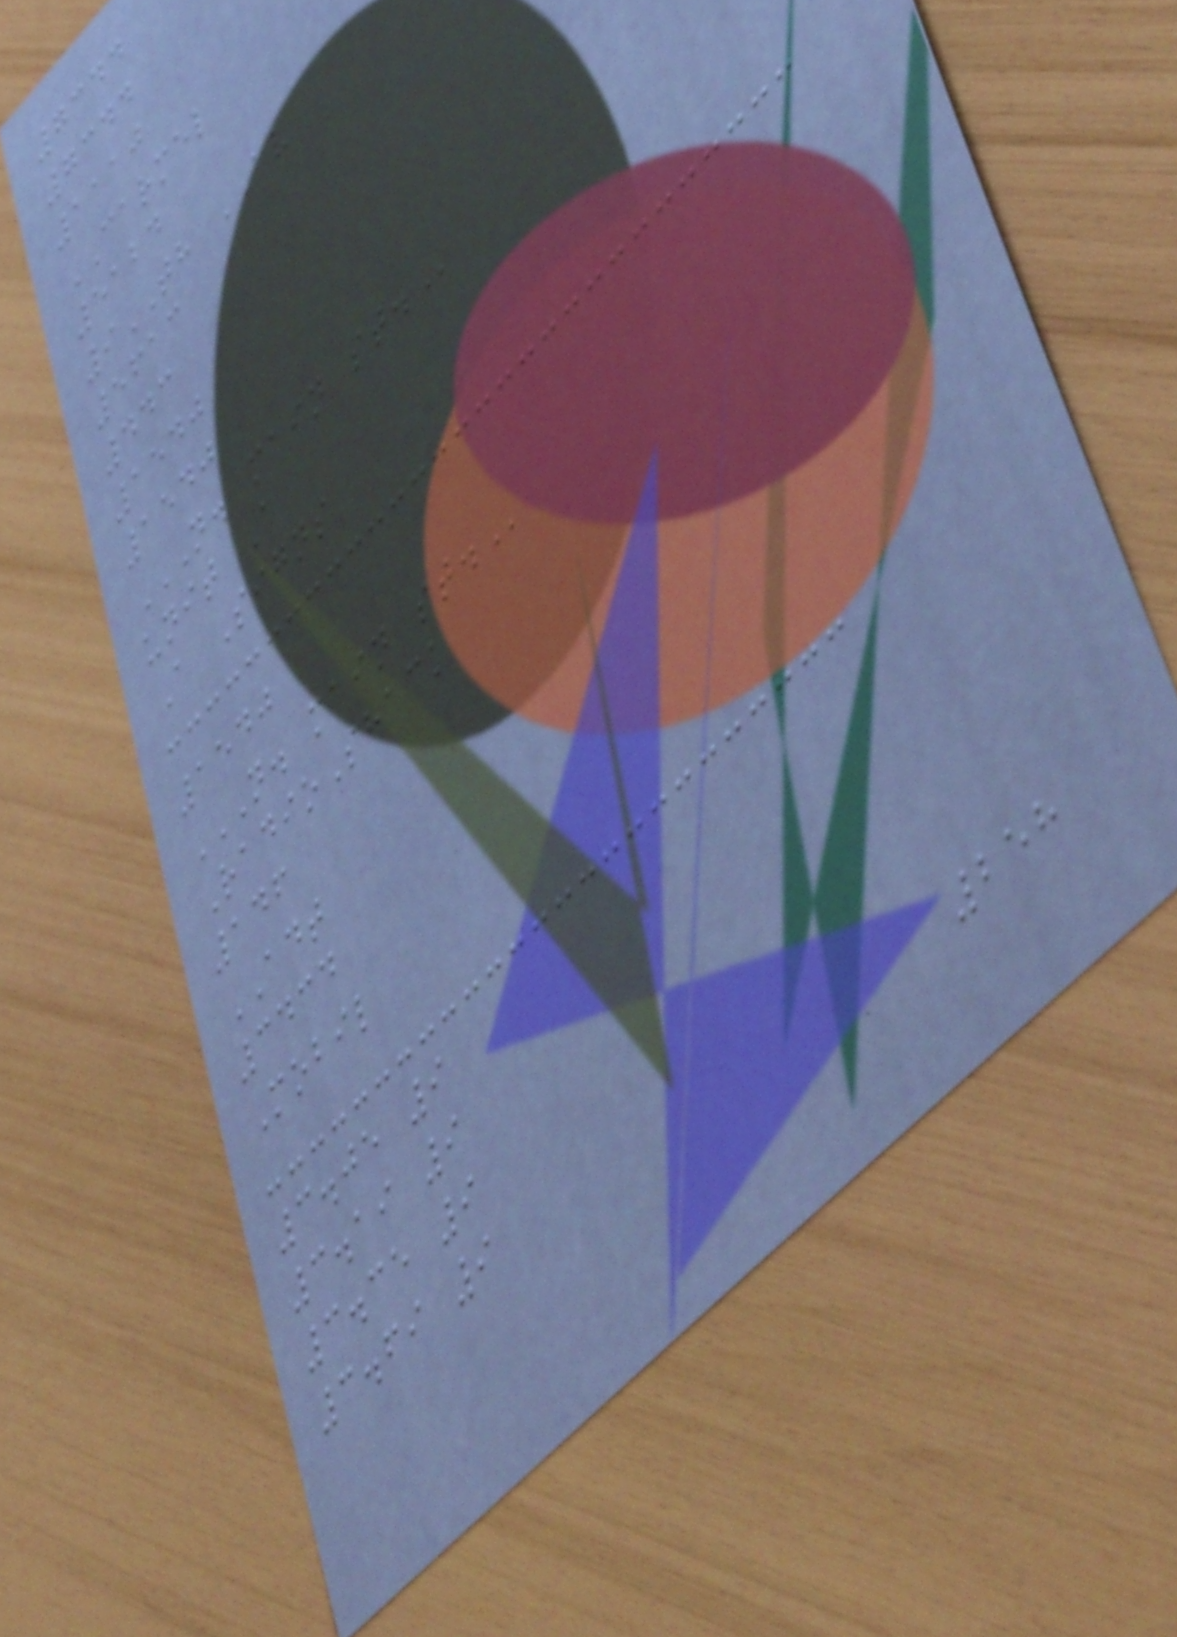7344
7344
1110
CARMEL
5124
9TH AV
5613
443
1540
1540
N. MAIN ST.
unit A
A Signs
1540
N. MAIN ST.
RadioShack
146
ADT
3434
Mobil
3.05 9
3.19 9
3.35 9
3.69 9
258
